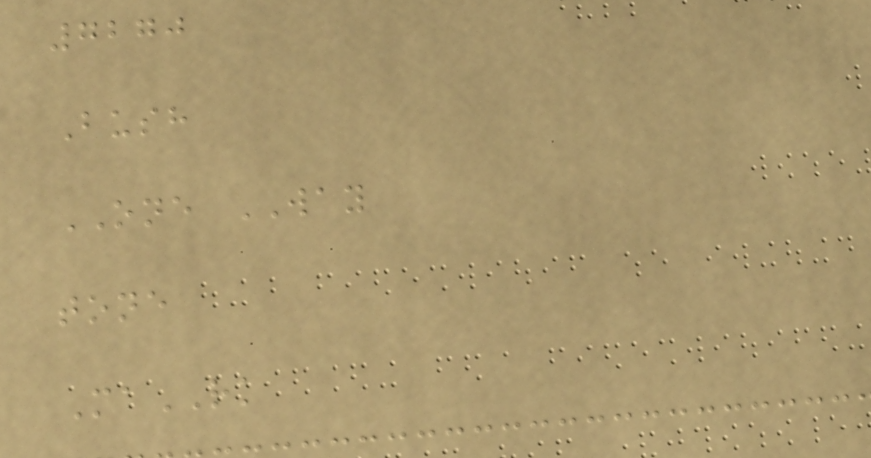7270
Bush
ONE WAY
tone
MaRK
